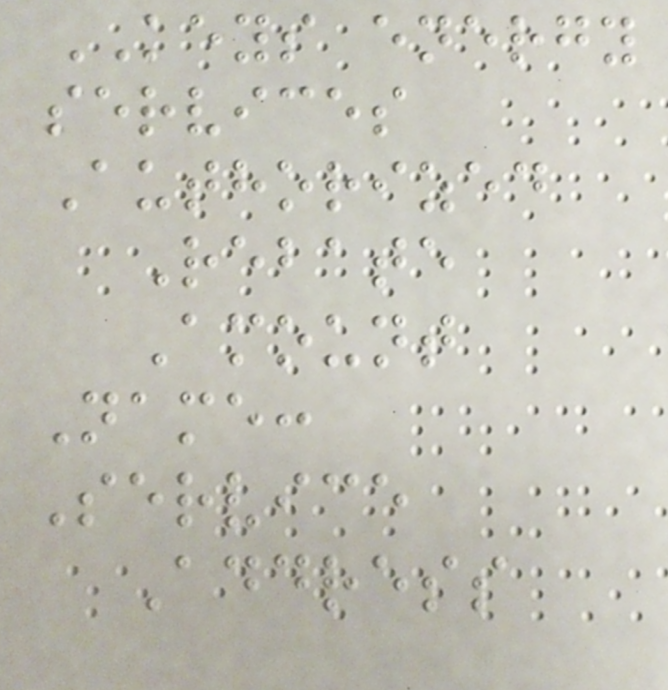KEYS energy
services
Authorized
Rebate
Amount
Name:
Service
Address
